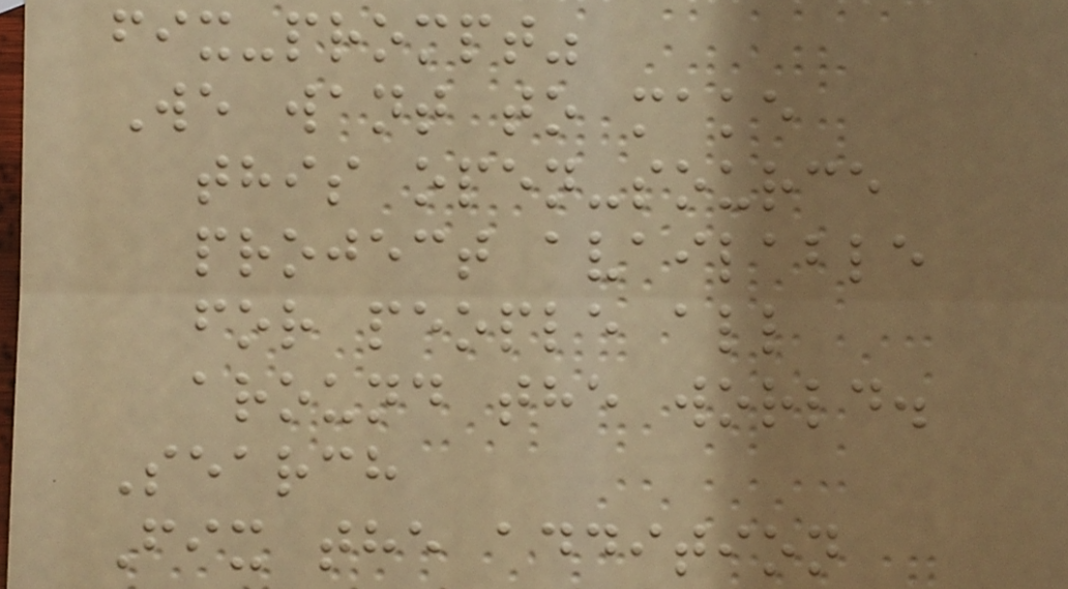fix-prompt"
We want to make
this open-source
project available
for people all
around the world.
Search
Fix the addition
